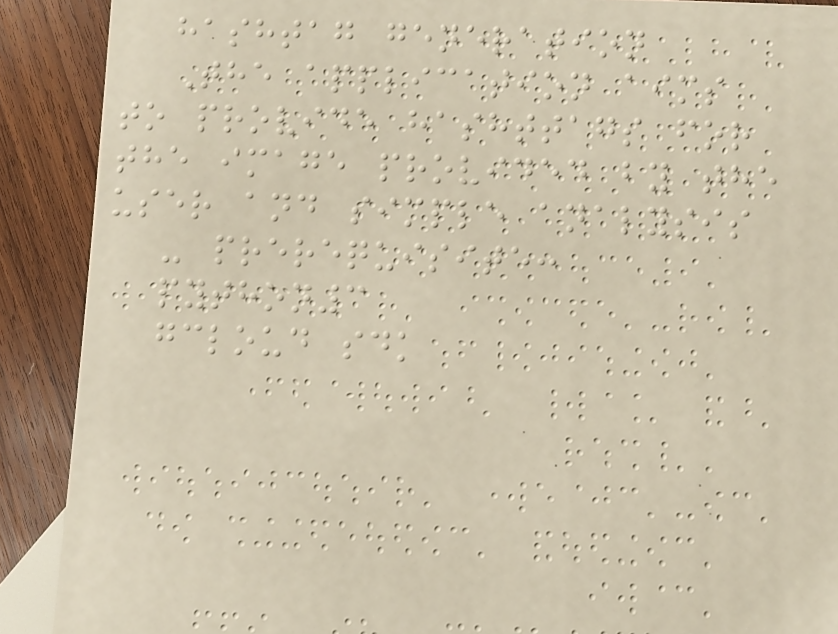hashtag generation
The application aims
to provide hashttags for
the image provided by the
user and simple analysis
- prerequisite:
python3
gcloud sdk
